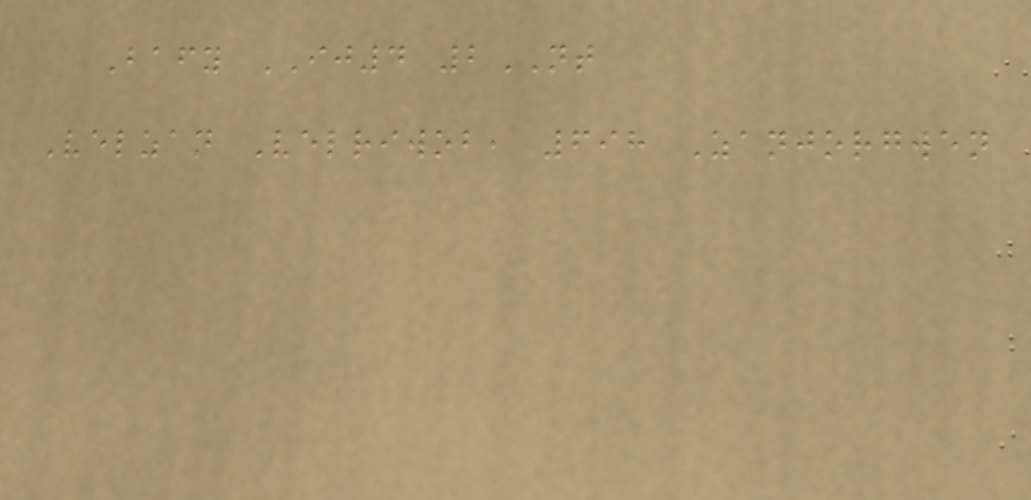Bafy IJ4 2NT
Velzan Velriwob, 698 Zanjorgwen
